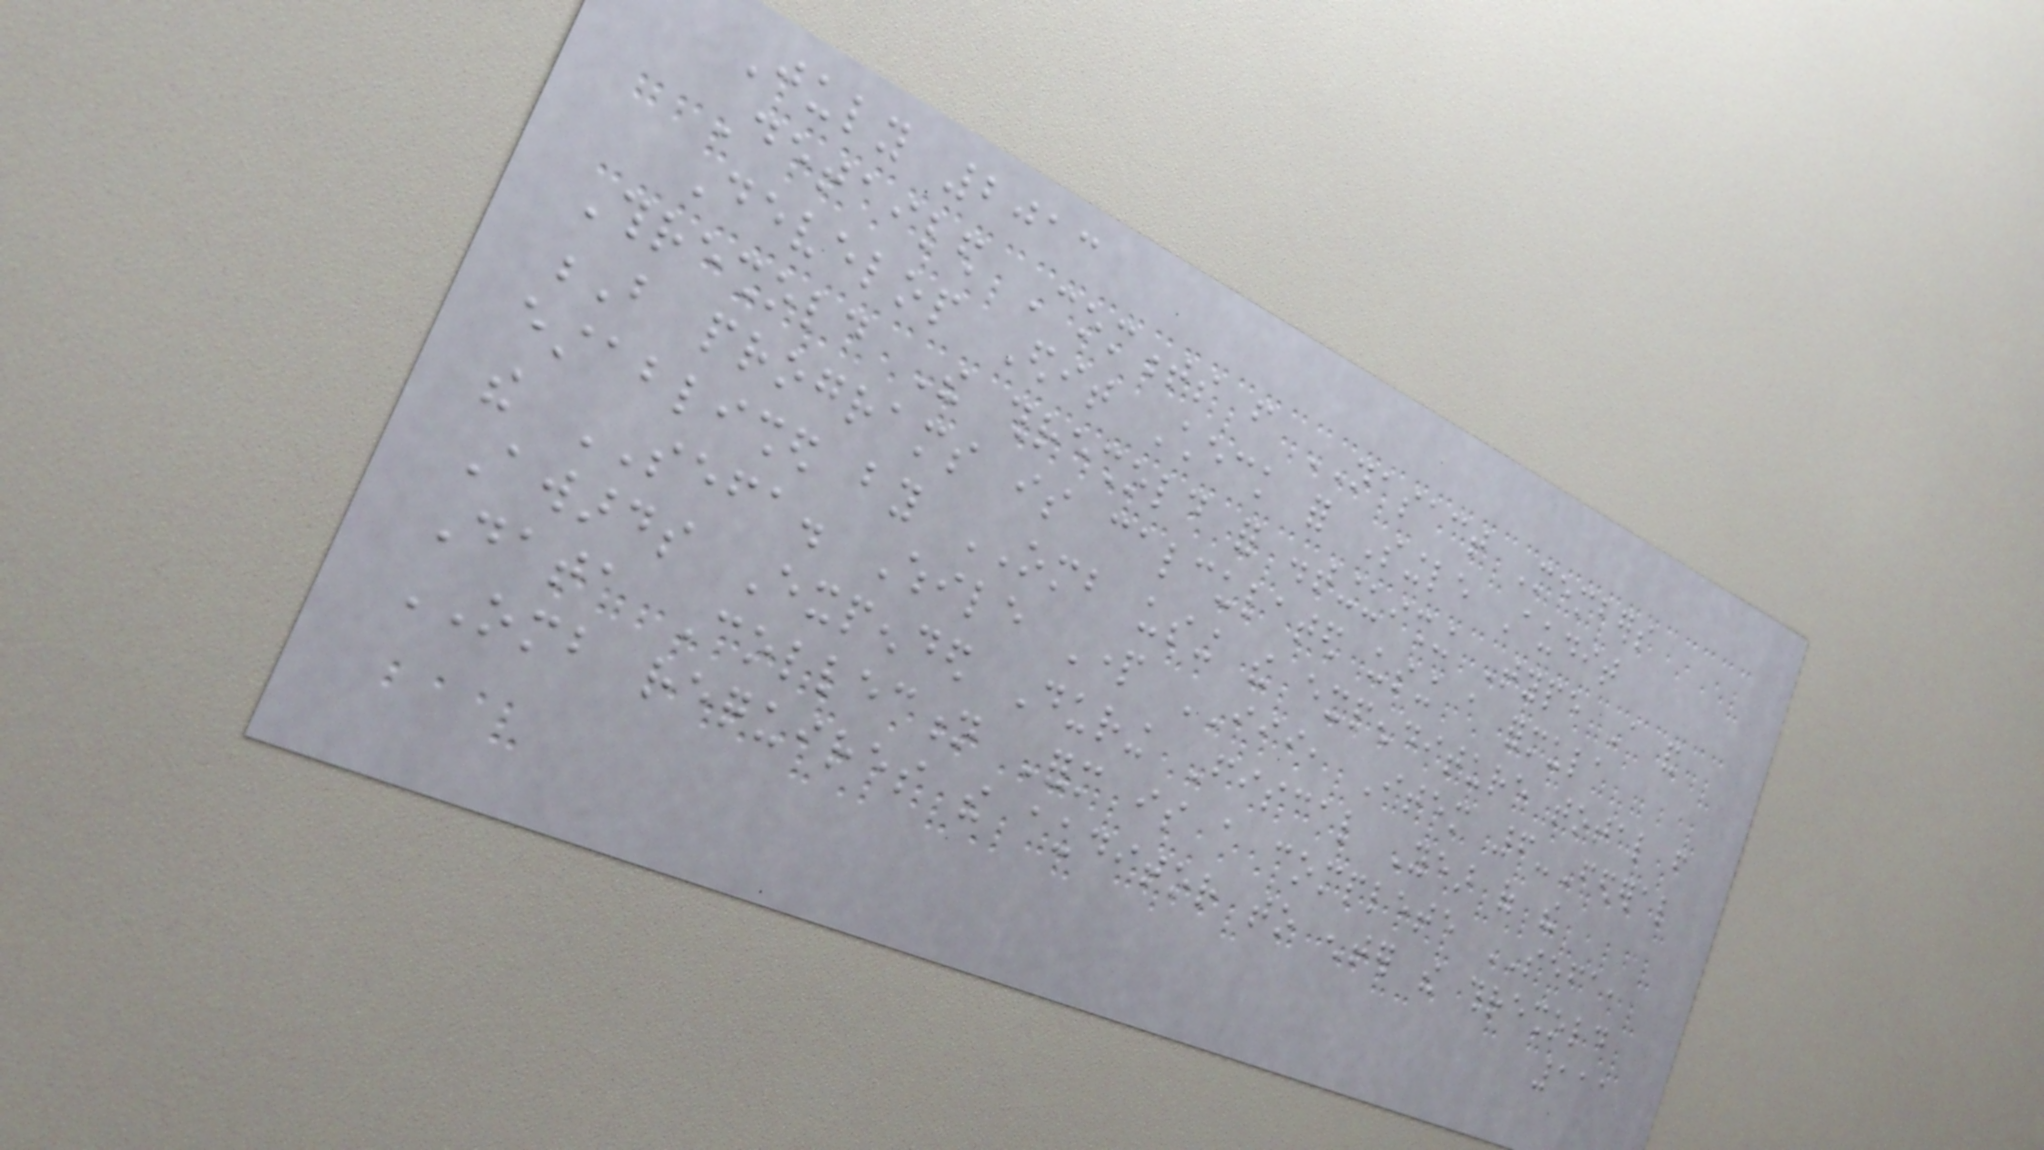July 2013
Detailed Comments from NASACT Members
Develop Edit Check for Single Audit
Threshold The threshold for distinguishing Type A and
B programs is calculated using a formula
established by OMB using the expenditure total from
the SEFA. While Part III, Item 6-Federal
Awards Expended During Fiscal Year of the
Data Collection Form is a complete SEFA,
OMB requires the auditor to enter the threshold
111
